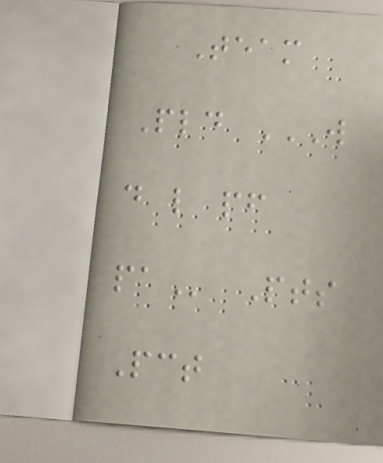Team
Pld W
D L PF
PA Pts
Pct
